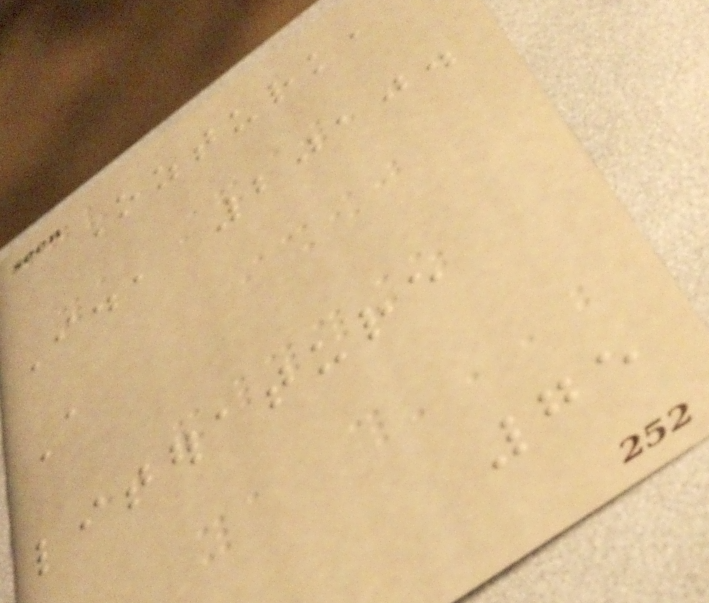Ozturk,
I., 2010.
A
literature
75
